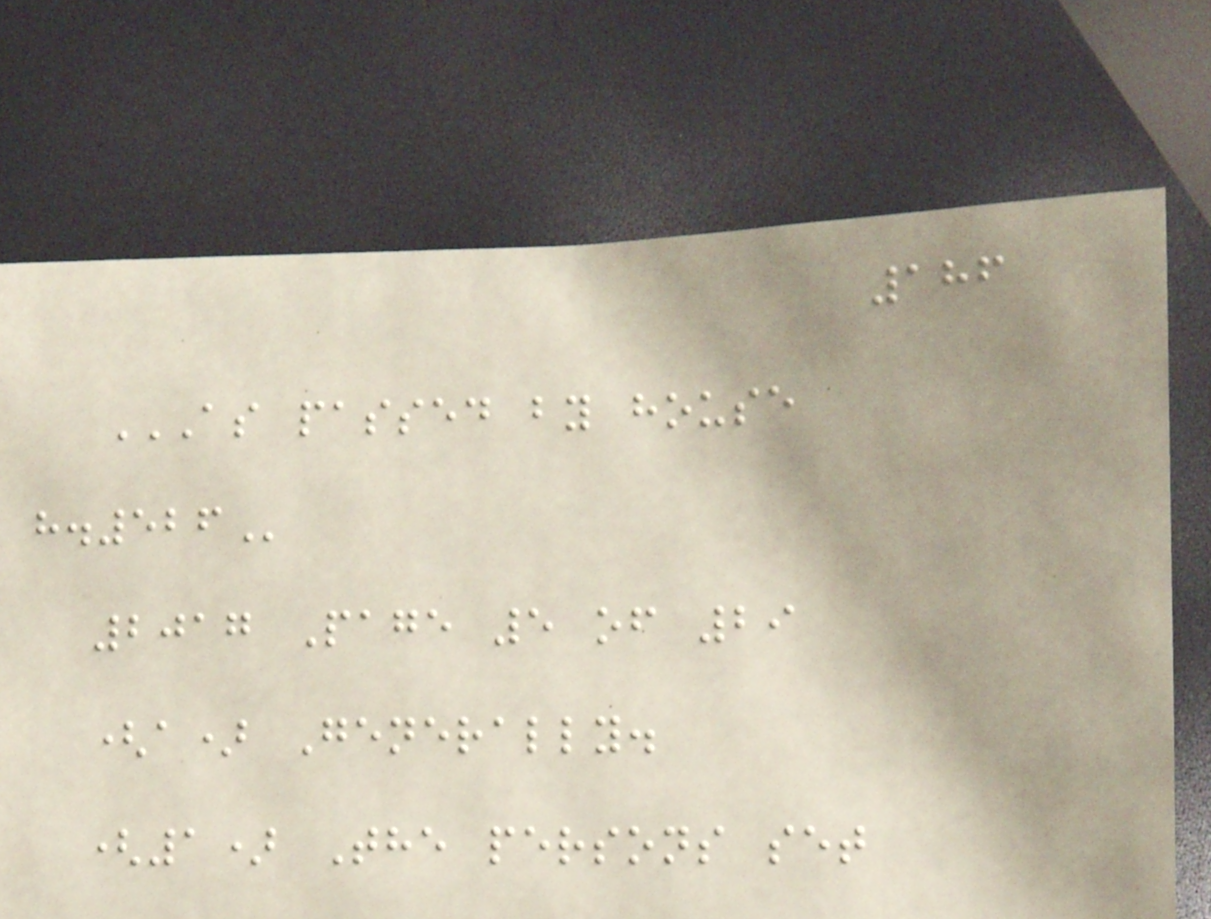186
AS PASSED BY HOUSE
H.526
2017 Page 5 of 29
(a) Generally.
(1) The persons set
